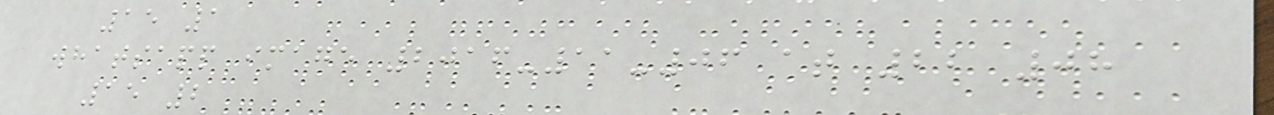15 1
whatsapp image 2016-11-06 at 22 08
15 2
